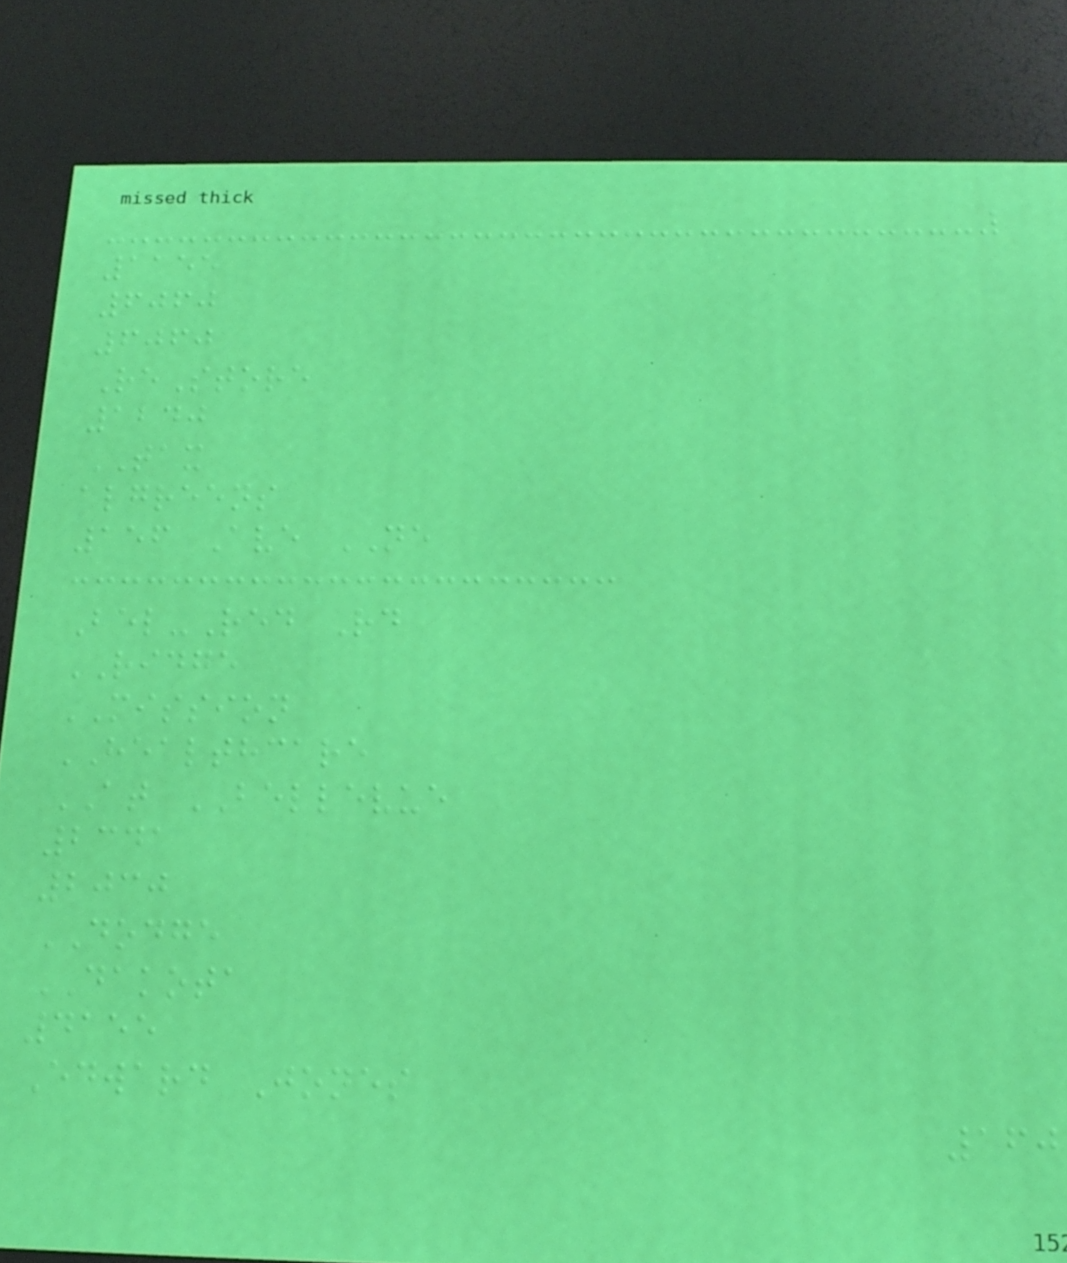1155
6060
6060
ReStore
1240
TAX
algreens
156 Ave NE
Bel-Red Rd
RIDGE
MISSION
HEALTHCARE
AT BELLEVUE
2341
2030
DODGE
DAKOTA
4155
Edward Jones
160
